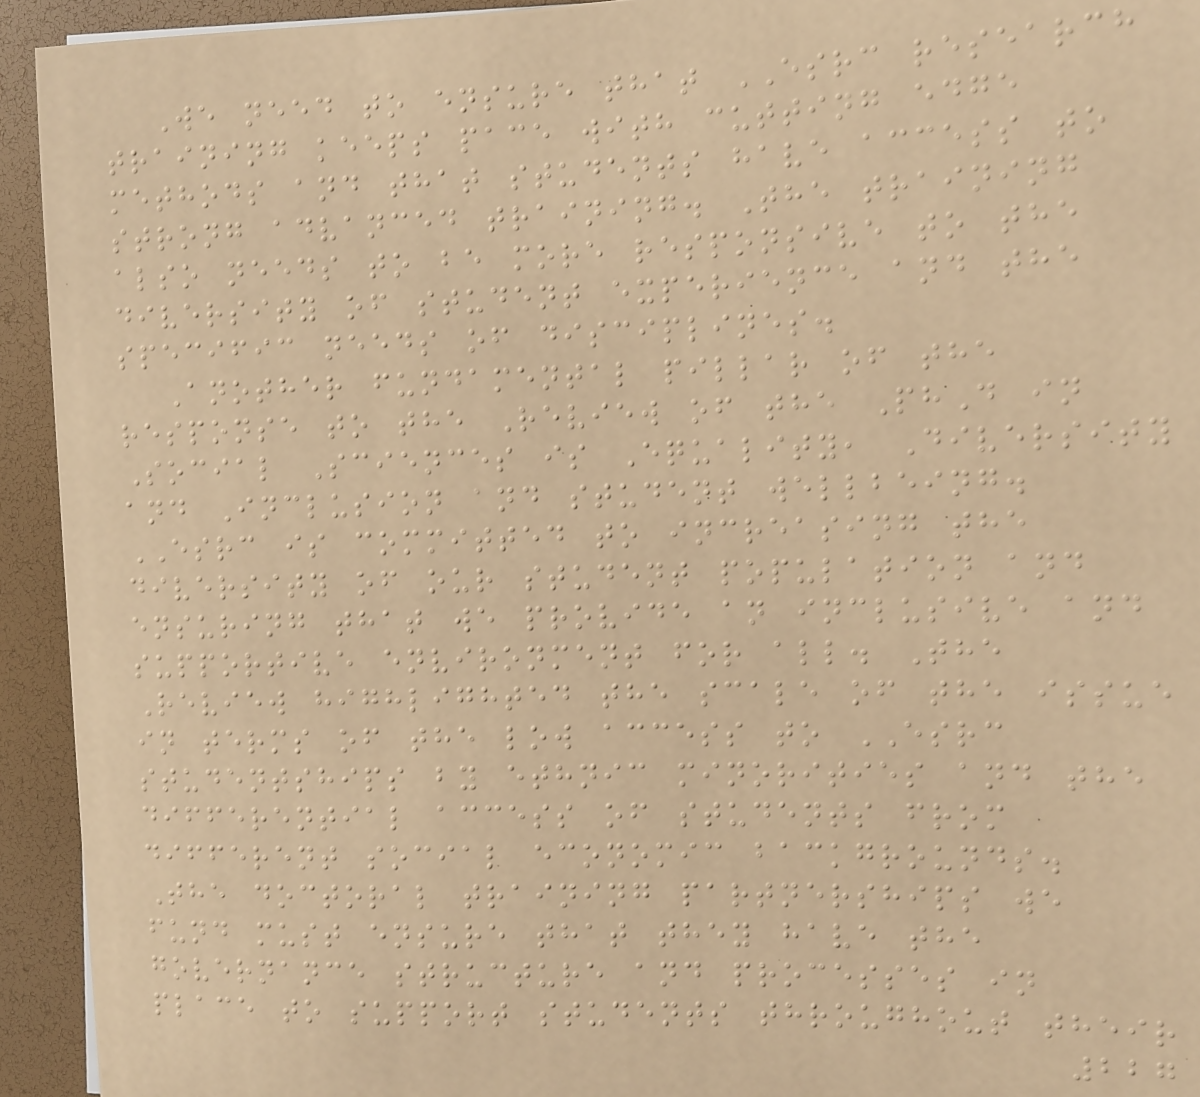We need to ensure that ESRC research
training keeps pace with cutting edge
methods and that students have access to
strong advanced training. The training
also needs to be more responsive to the
diversity of student experience and the
specific needs of disciplines.
Another fundamental pillar of the
response to the Review of the PhD in
Social Sciences is Equality, Diversity
and Inclusion and student wellbeing.
ESRC is committed to increasing the
diversity of our student population and
ensuring that we provide an inclusive and
supportive environment for all. The
Review highlighted the scale of the issue
in terms of the low access to ESRC
studentships by ethnic minorities and the
differential access of students from
different social economic backgrounds.
The doctoral training partnerships we
fund must ensure that they have the
governance structure and processes in
place to support students throughout their
227
